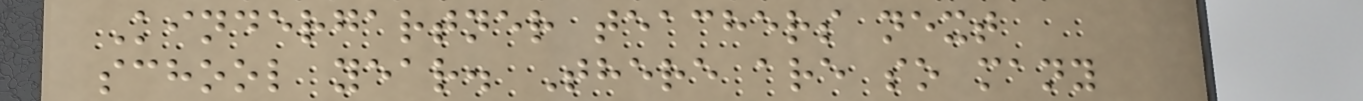Kindergartner teachers next
school year. There are so many
